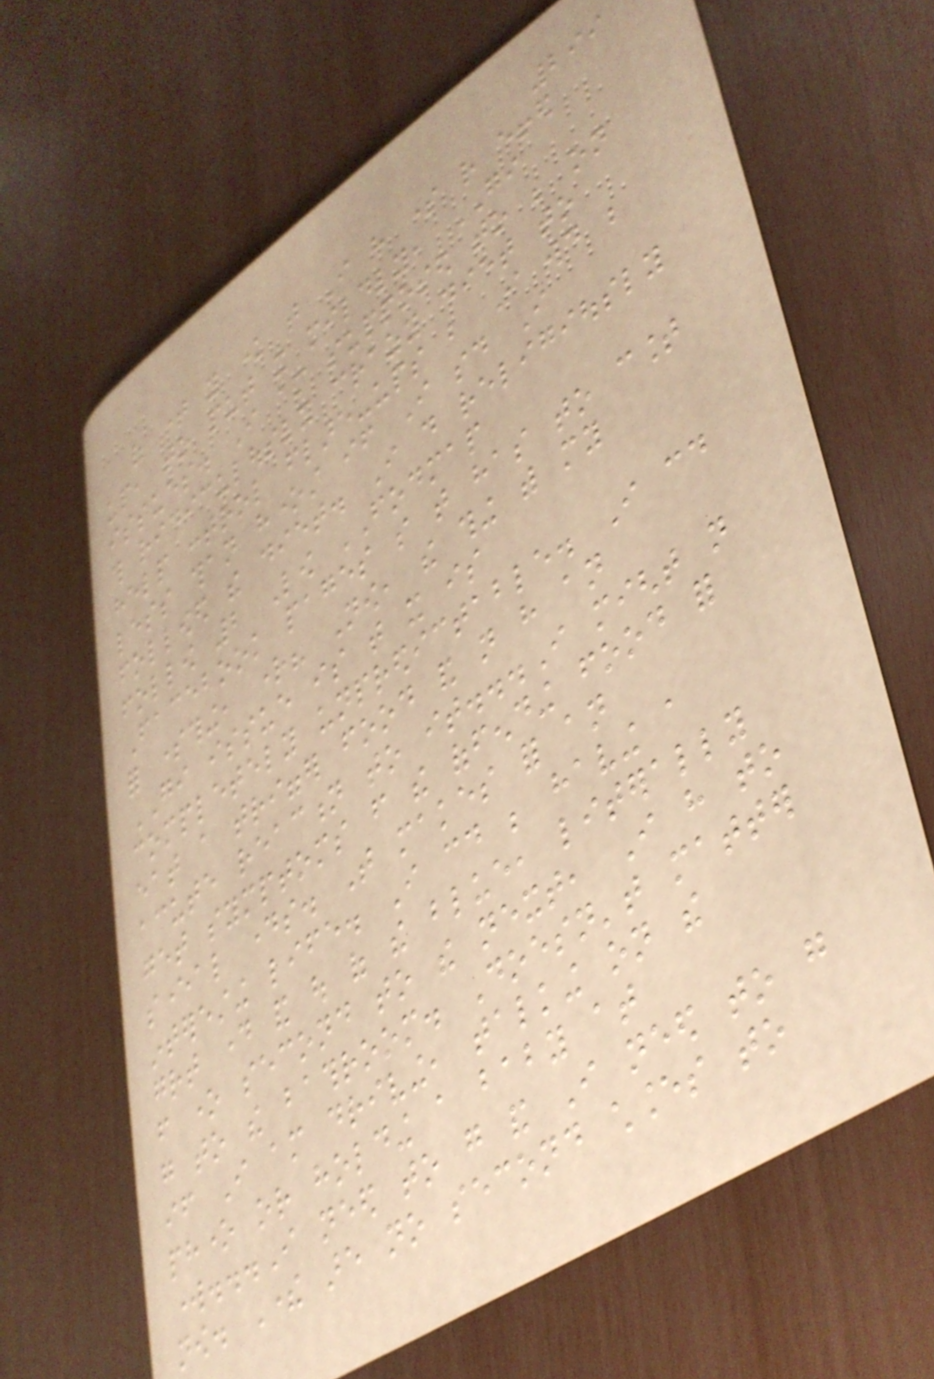299
of time you know that I have some rather effed
up, to put it mildly, GI
issues. I am supposed to be on
this ridiculously crazy diet to
help control flare-ups but I would be
less than honest if I said I
followed the diet. I do religiously
follow 2 Low FODMAP
Facebook pages so that has to count
for something, right? Now, the thing with my
GI issue is that it is
completely unpredictable. I could
eat a trigger food and not have an
acute reaction to it...I might not
get symptoms from the offending food for
several days. That makes for an
interesting life. I could be having a
great day and out of the blue, literally
from one second to the next, I have to
go to the bathroom. Doesn't matter
if I am driving, talking on the
phone or holding a baby at
work...I need to go and I need to go
now. There are no second chances to
